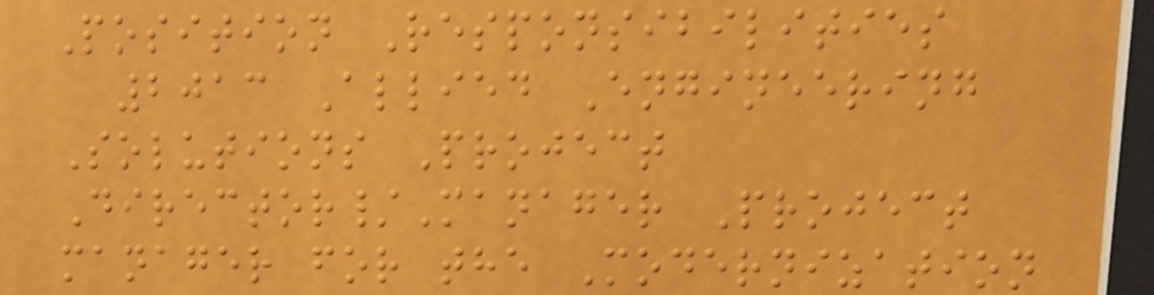Position Responsibilities
2013 Allied Engineering
Solutions Project
Director/Manager Project
manager for the Modernization
